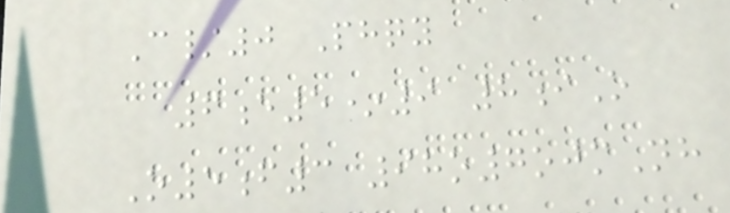C/0 Phqy
6e5*9 8iO
O5f3 98o7ojmNh
